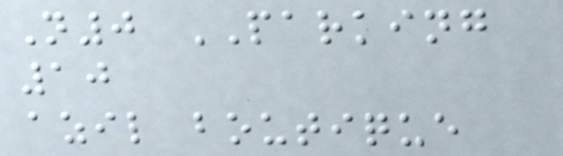N0 PARKING
10
azil boutique
